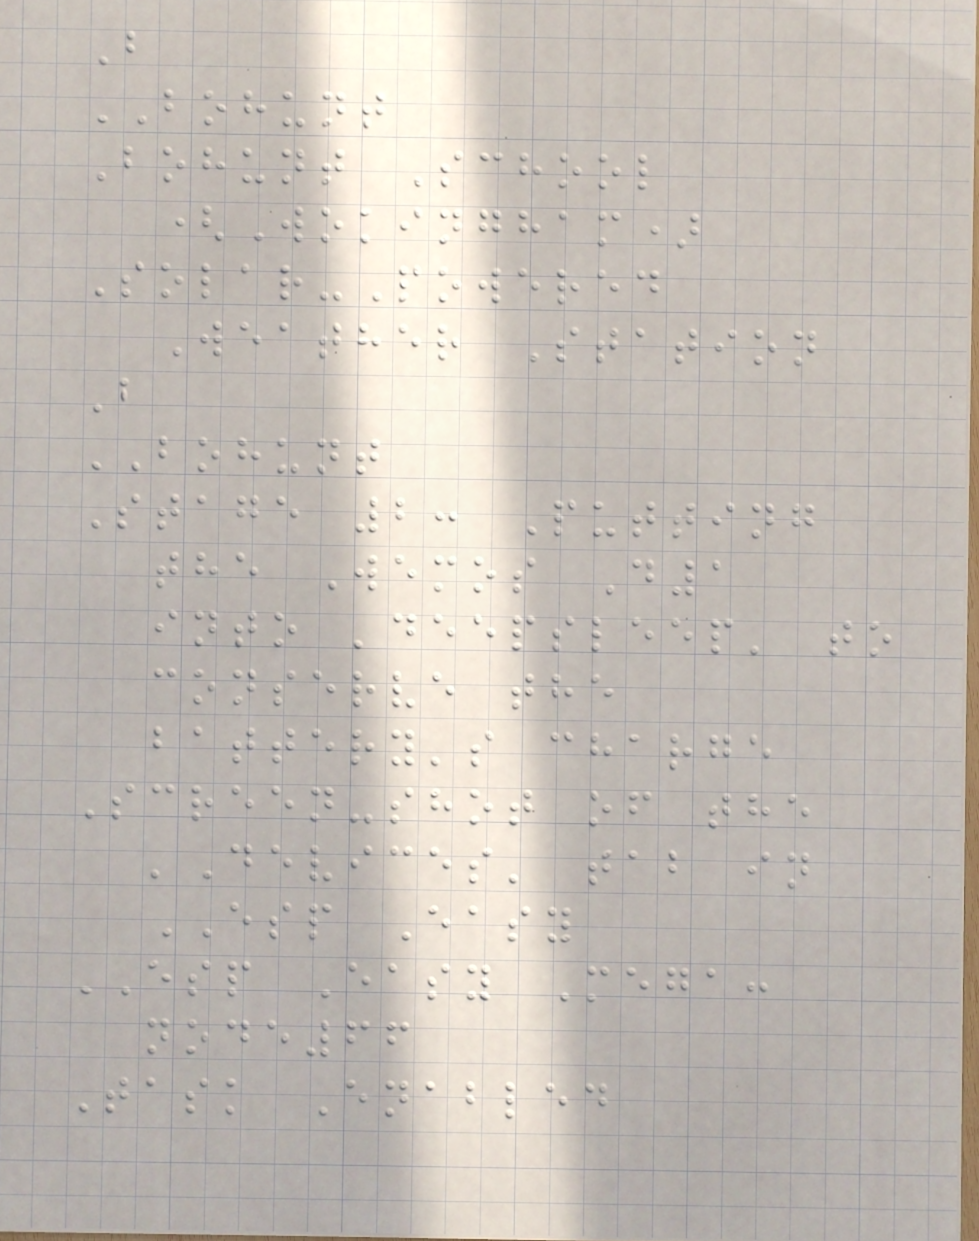B
BOHUNT
Bohunt School
(Wokingham)
Solar-Powered
Weather Station
B
BOHUNT
Stage 2: Putting
the Wemos D1
into 'deepsleep' to
conserve the
battery's charge
Screen-shot of the
'Devices' tab in
ESP Easy
ESP Easy Mega:
node66
Task Enabled
